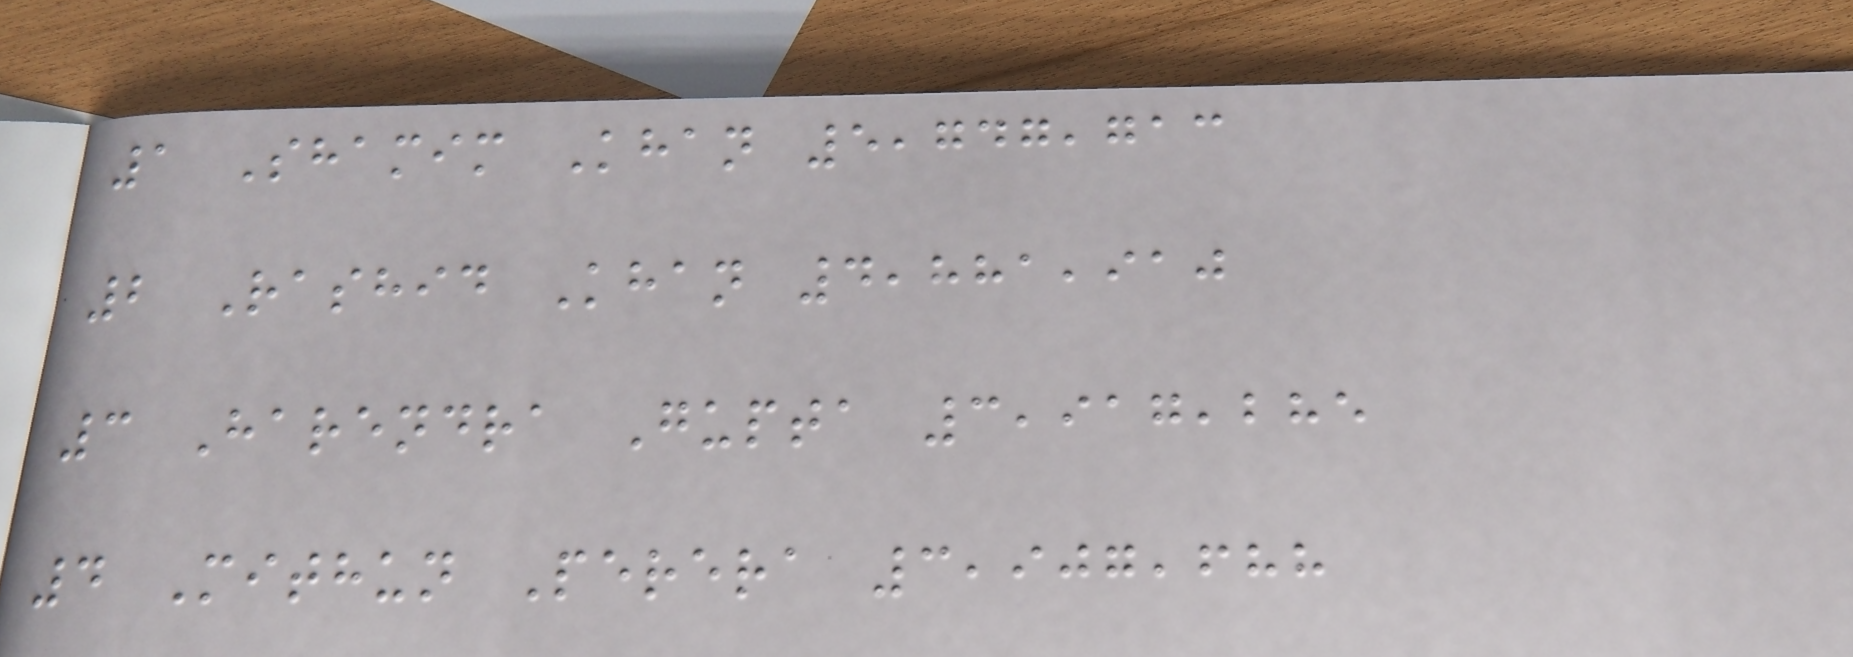1 Shamim Khan 5,747,713
2 Rashid Khan 4,881,910
3 Harendra Gupta 3,917,285
4 Mithun Perera 3,907,688
